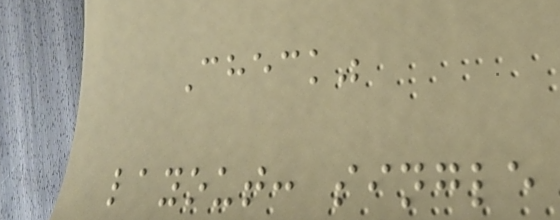Check"
layout: single
